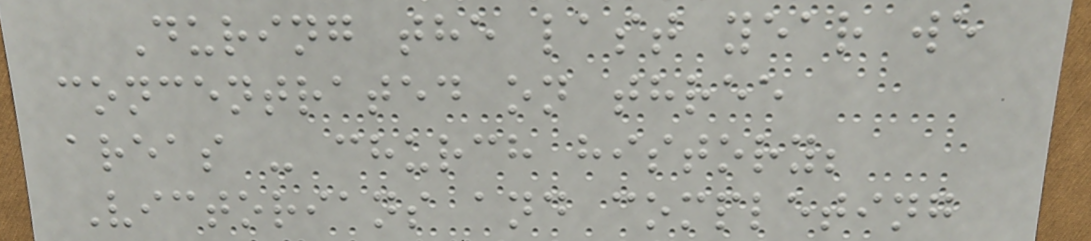During the last year we
concentrated on three
areas - church history;
Victorians and completing
